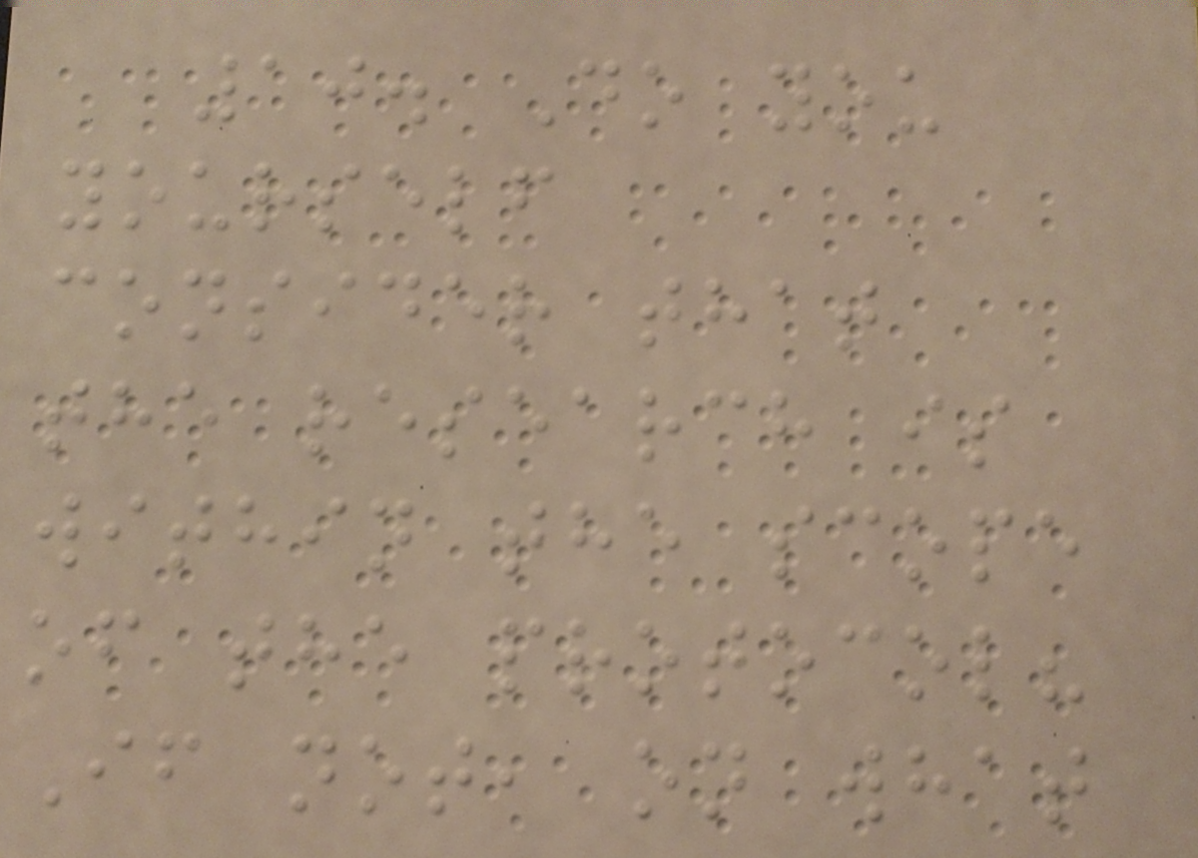10. Do you
yourself
consider that
the research is
within the scope
of the protocol?
If not, on what
